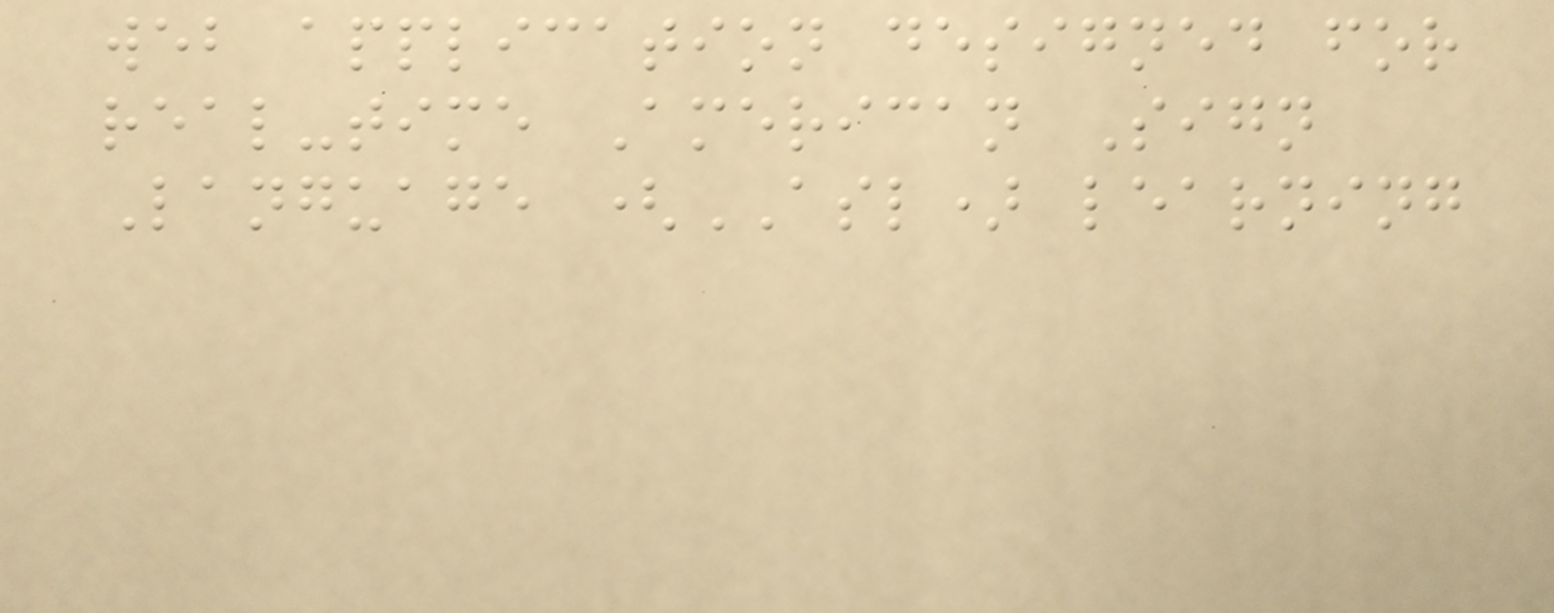web application designed for
real-time American Sign
Language (ASL) learning
